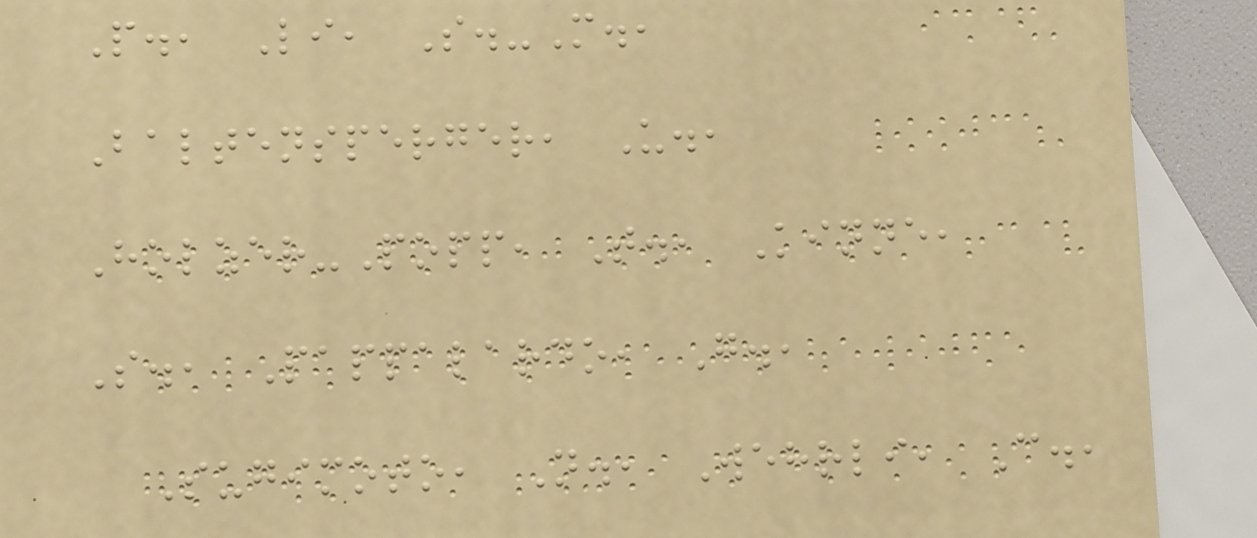P., Li, S.-M.,
Baltensperger, U.,
Holzer-Popp, T., Kinne,
S., Pappalardo, G.,
Sugimoto, N., Wehrli, C.,
